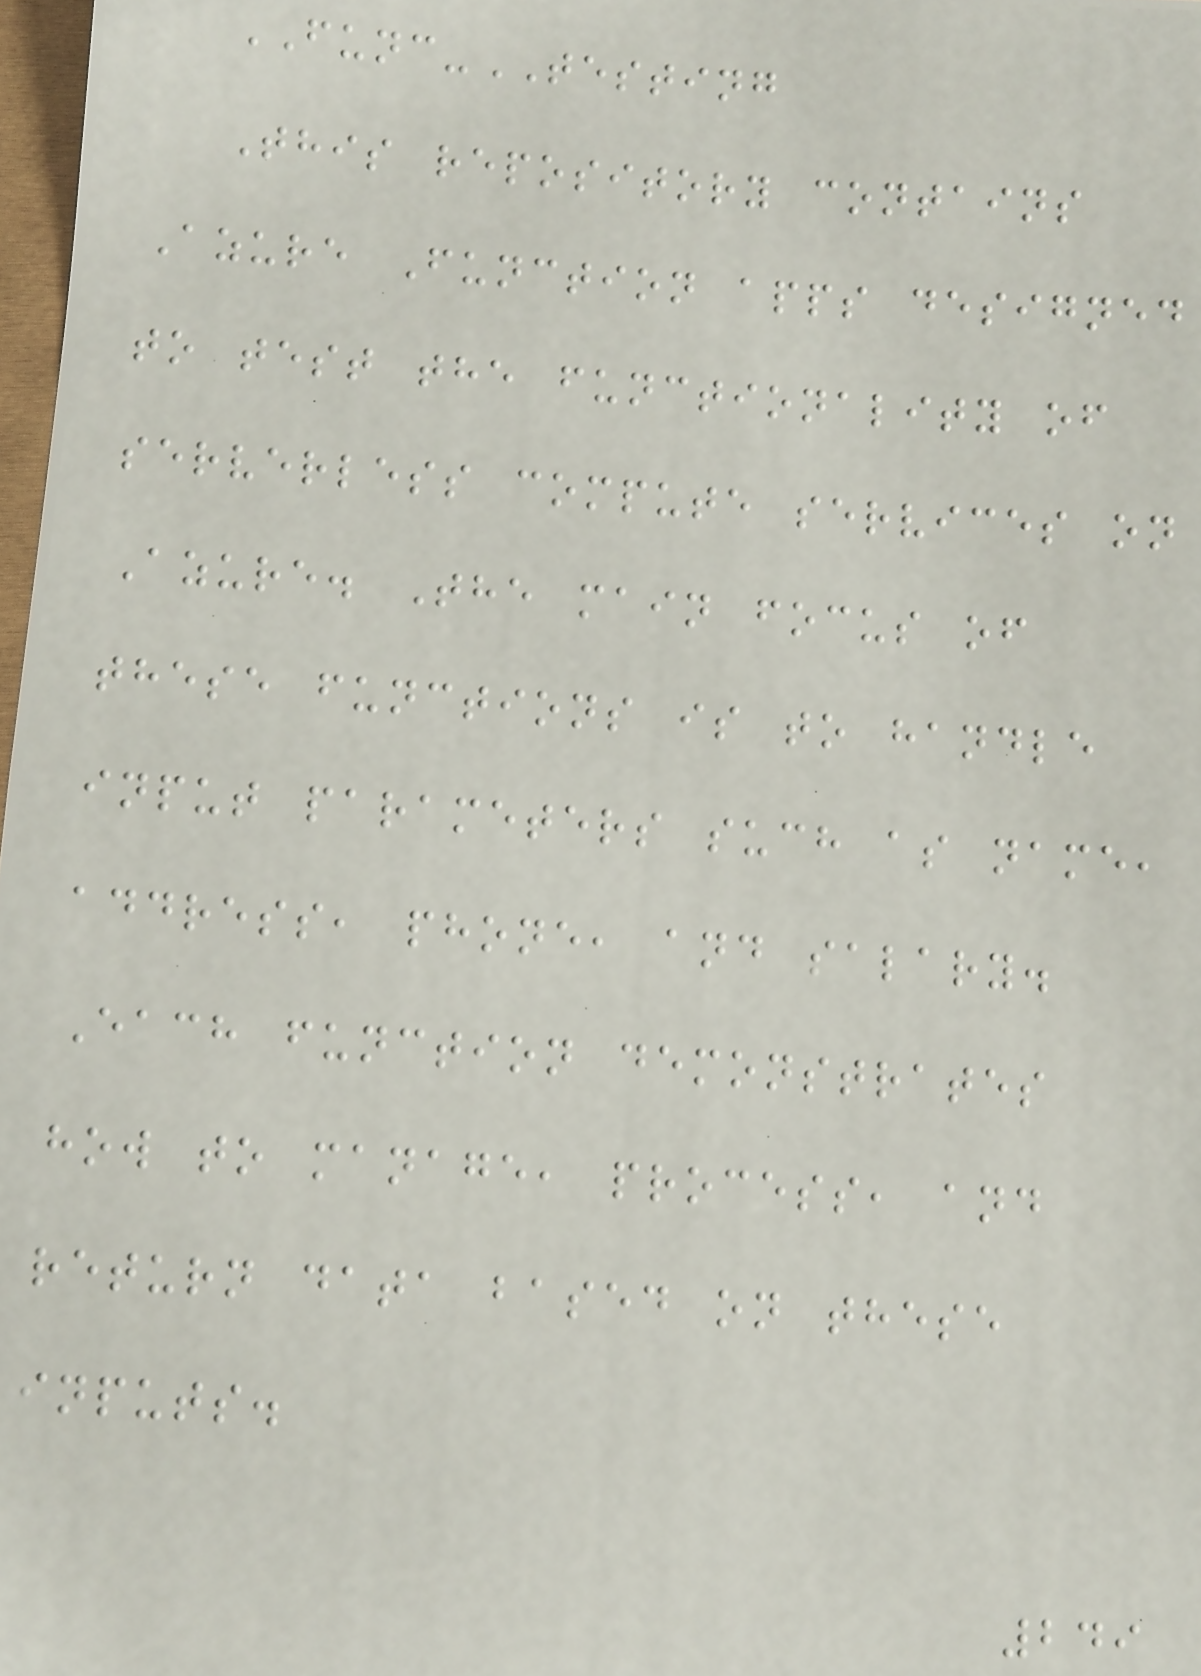FUNC-TESTING
This repository contains
Azure Function apps designed
to test the functionality of
serverless compute services on
Azure. The main focus of
these functions is to handle
input parameters such as name,
address, phone, and salary.
Each function demonstrates
how to manage, process, and
return data based on these
inputs.
249
